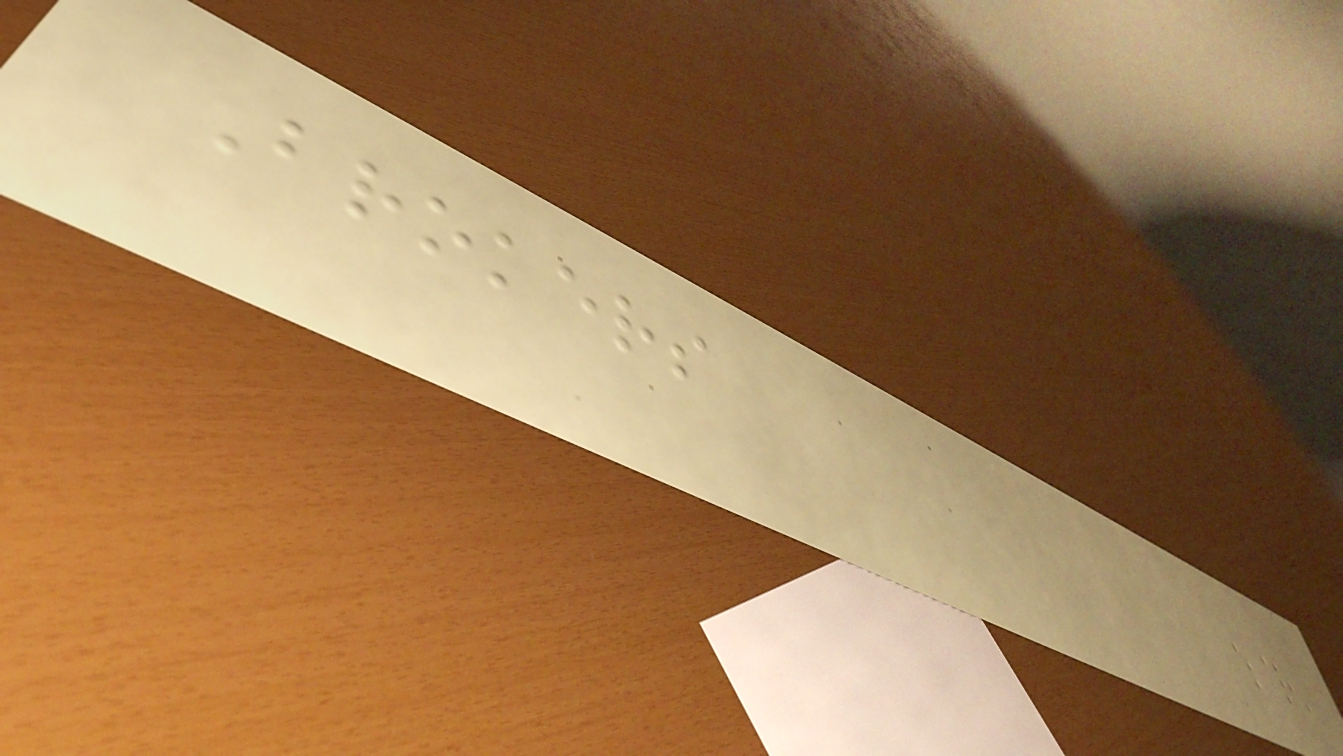Brokers
